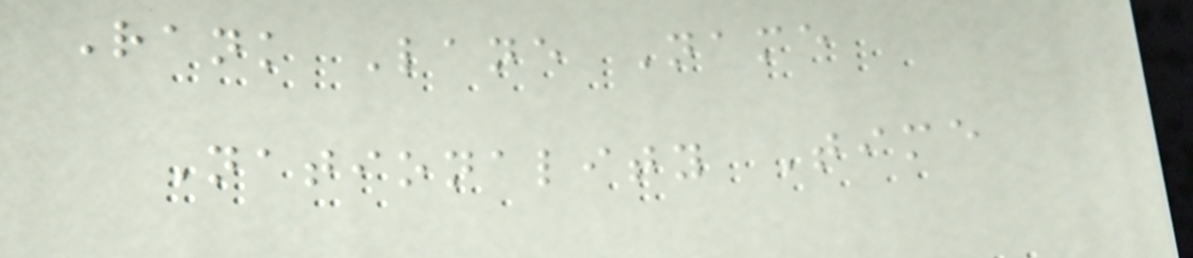Rank Lane Name
Nationality Time
